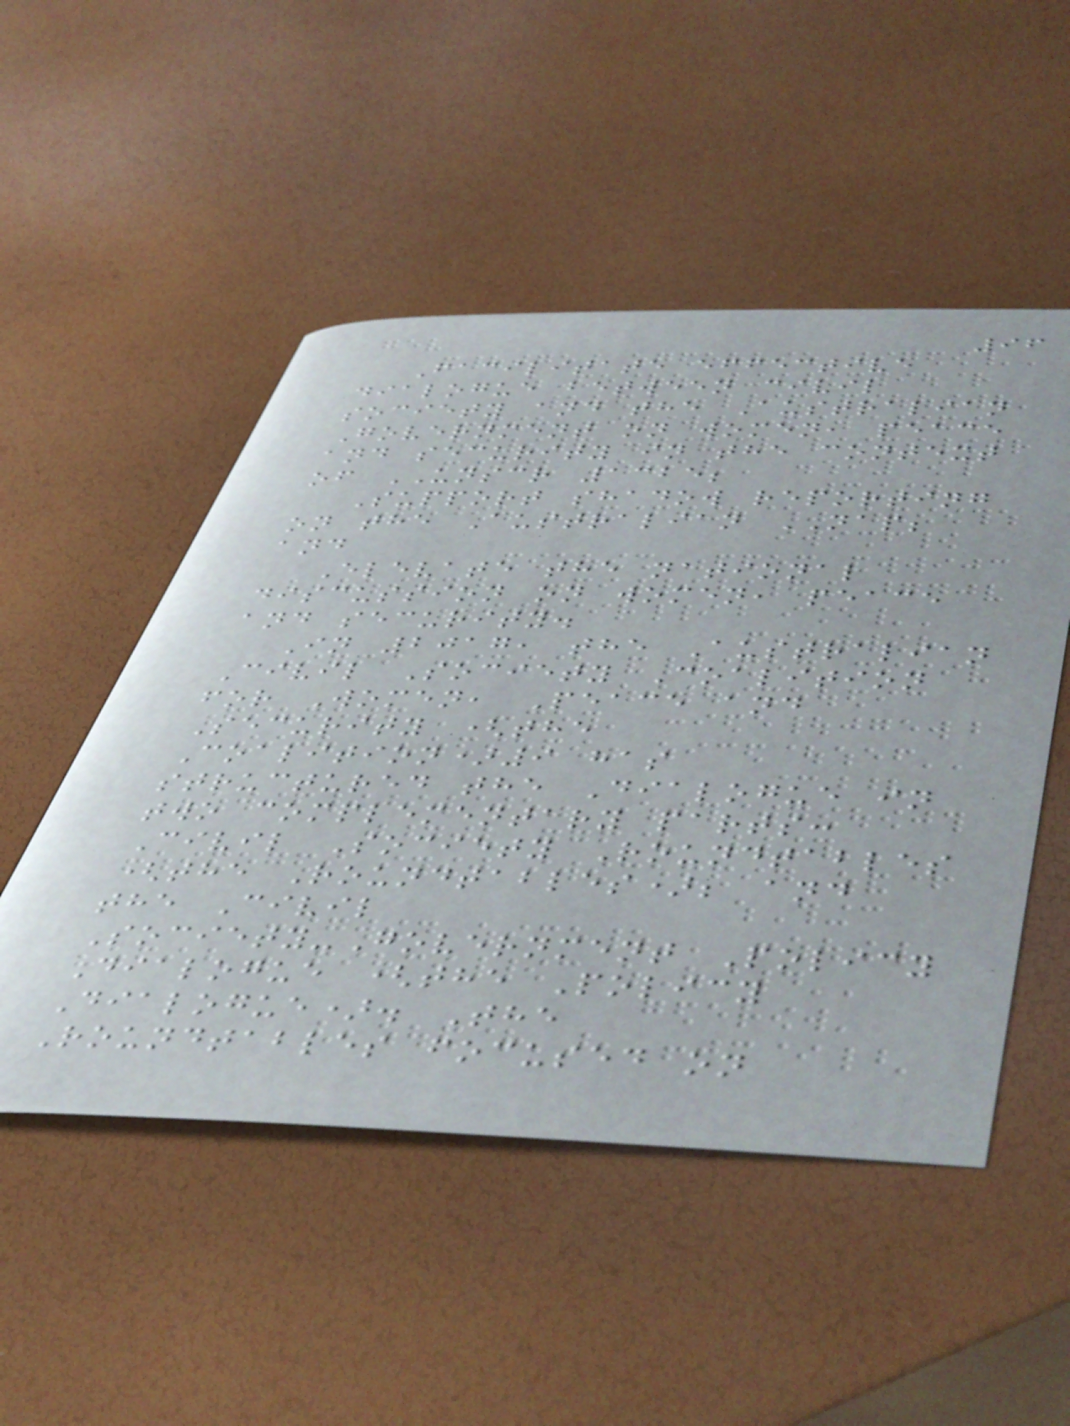96
Facilitate effective
dialogue between civil
society and the Australian
Government on women, peace
and security in the context
of UNSCR 1325;
Support shadow reporting
on the Australian NAP;
and
Elevate the national
discussion on women, peace
and security.
In 2017, the Australian
Civil Society Coalition
for Women, Peace and
Security (the
Coalition)9 has
structured the Dialogue in
two complementary parts:
Civil Society Roundtables
(the Roundtables); and
the Civil
Society-Government Policy
Dialogue (the Policy
Dialogue). The
Roundtables focused on
